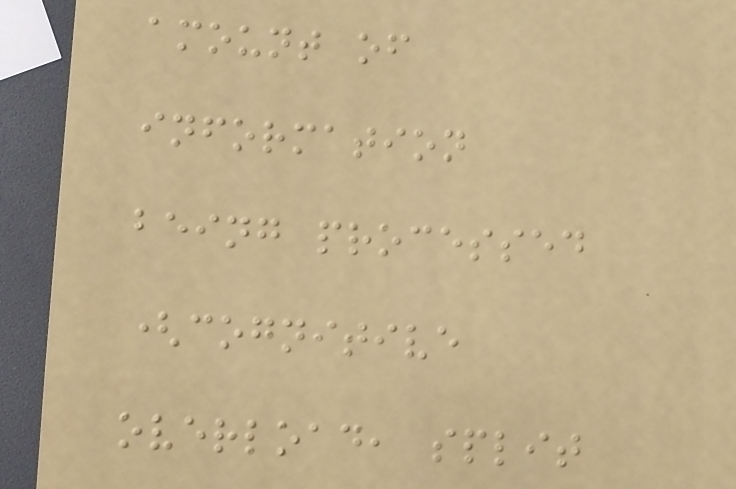amount of
information
being processed
(cognitive
overload, split
